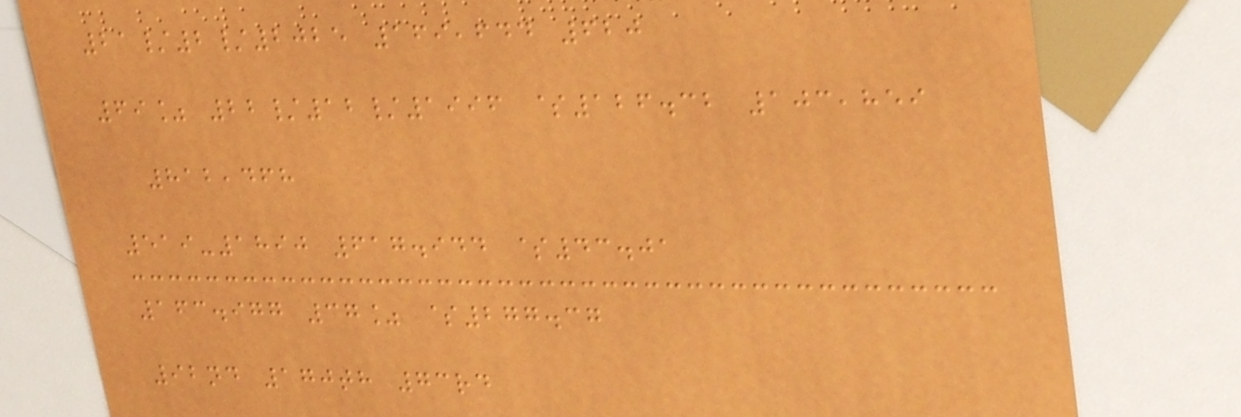21/2/2025 169,644 620
69% 22/12/1996 $126.32 103,859
812,468
519-1890 617.944 $43.01
163.977 37% $277.37
92nd 170th 73rd
